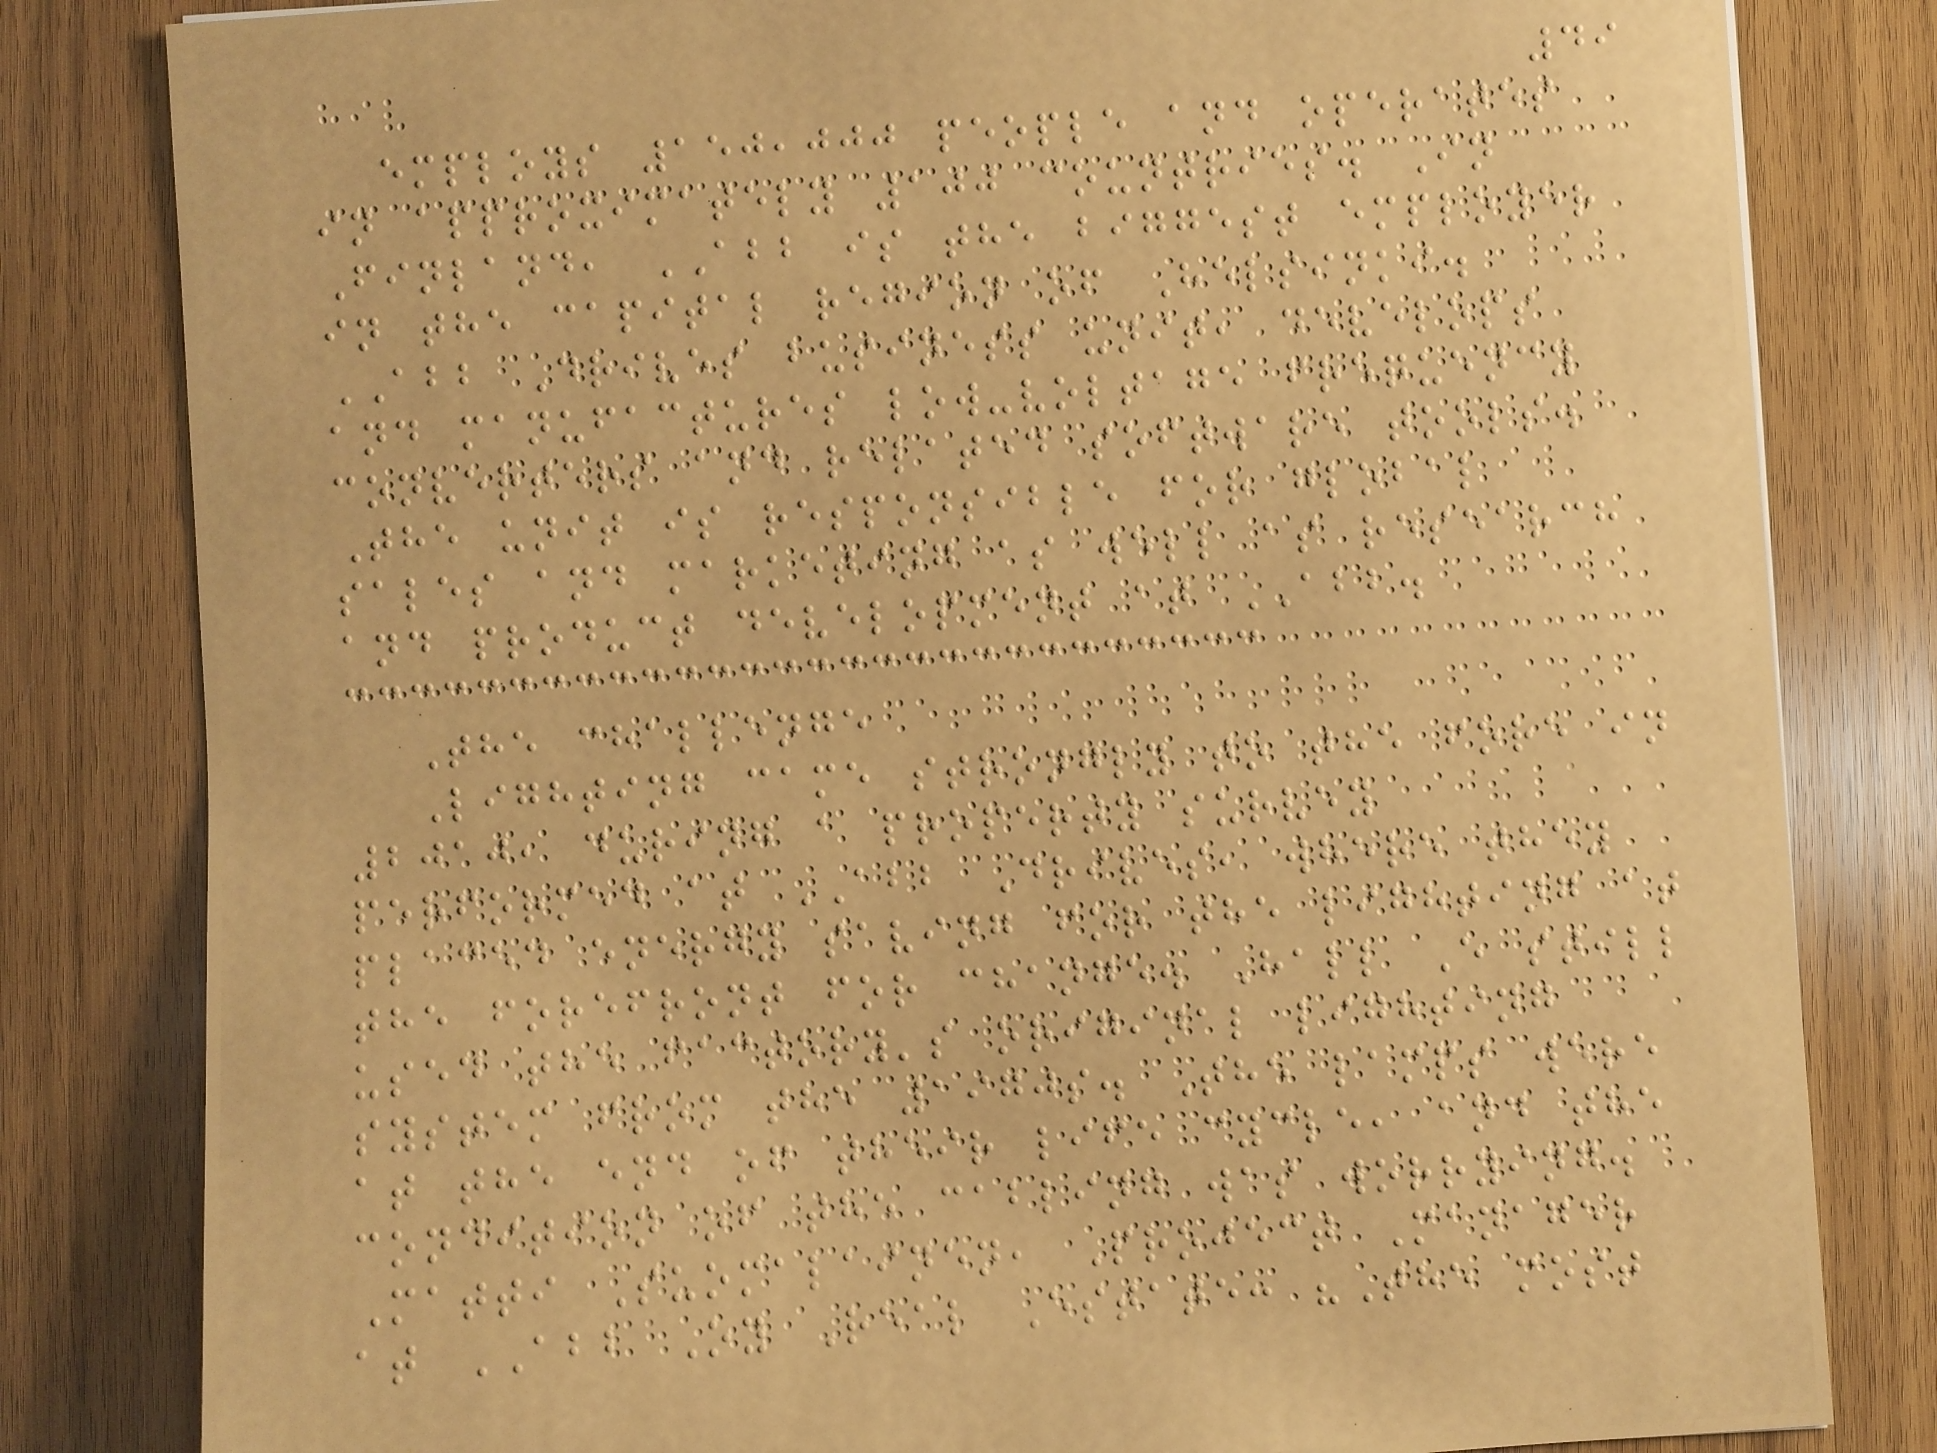49
employs 150,000 people and operates
in approximately 100 countries. In
Finland, ABB is the biggest employer
in the capital region of Helsinki.
ABB Drives business unit, develops
and manufactures low-voltage frequency
converters and related software tools.
The unit is responsible for global
sales and marketing as well as research
and product development at ABB.
The challenge
Lighting came strongly to the fore in
2010, during a property survey
performed at ABB Drives, where they
placed energy saving for the lighting at
the forefront for change. Hall E still
used the factory's original lighting
system from the 1970s. The lamps were
at the end of their life cycle, and the
condition of the cabling was worrying.
Matti Suomalainen, Project Manager
at ABB Oy Real Estate: "The most
